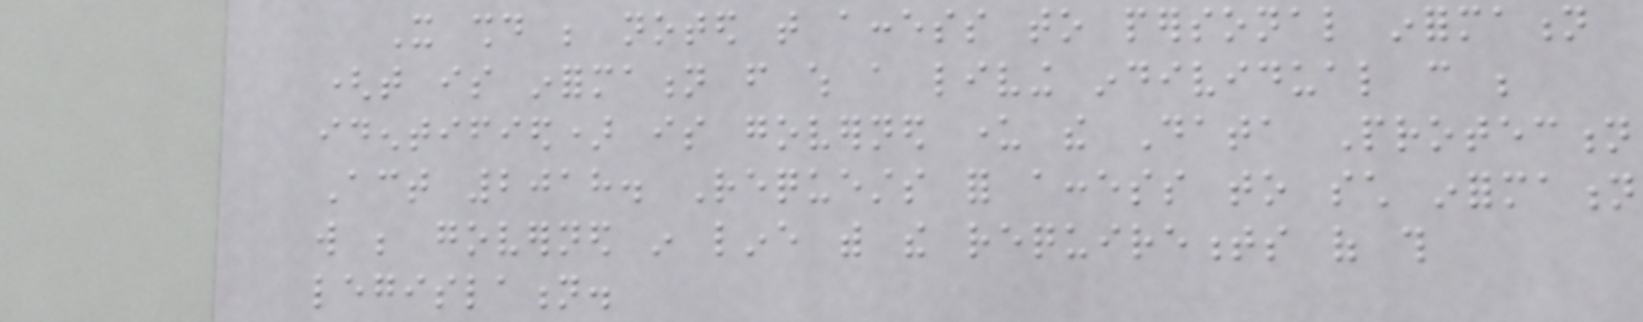It should be noted that access to personal information
(that is information from which a living individual can be
identified) is governed under the Data Protection
Act 2018. Requests for access to such information
will be governed in line with the requirements of this
legislation.
